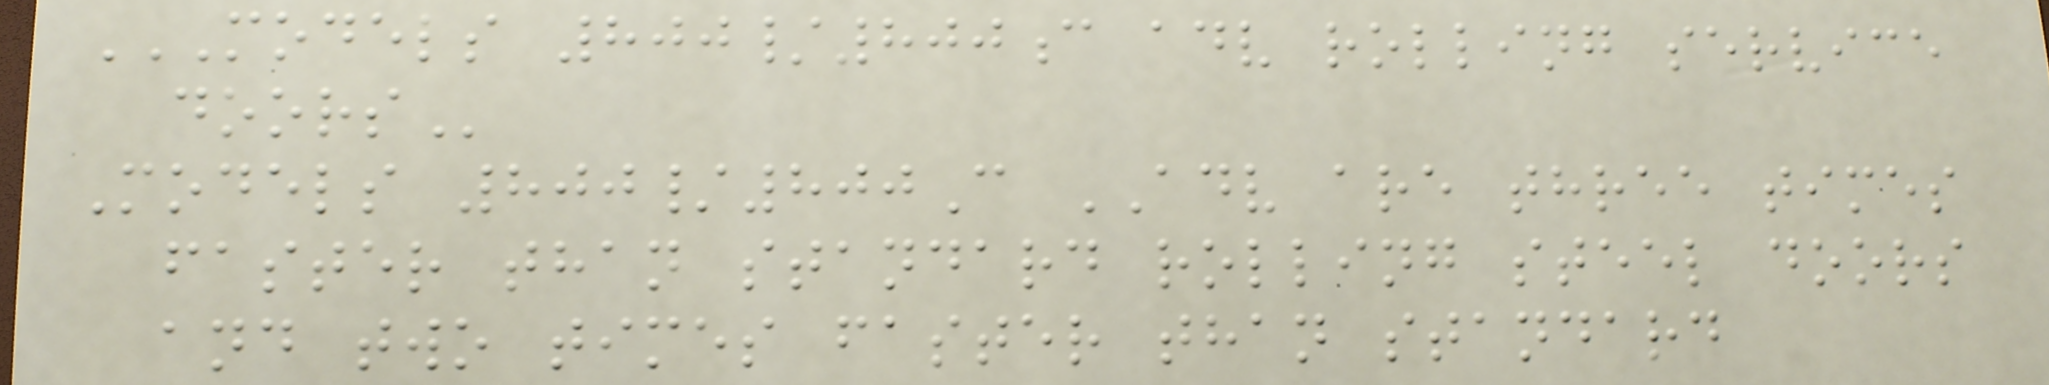MODELS 800/800C ADV ROLLING SERVICE
DOORS
Models 800/800C ADV are three times
faster than standard rolling steel doors
and two times faster than standard
